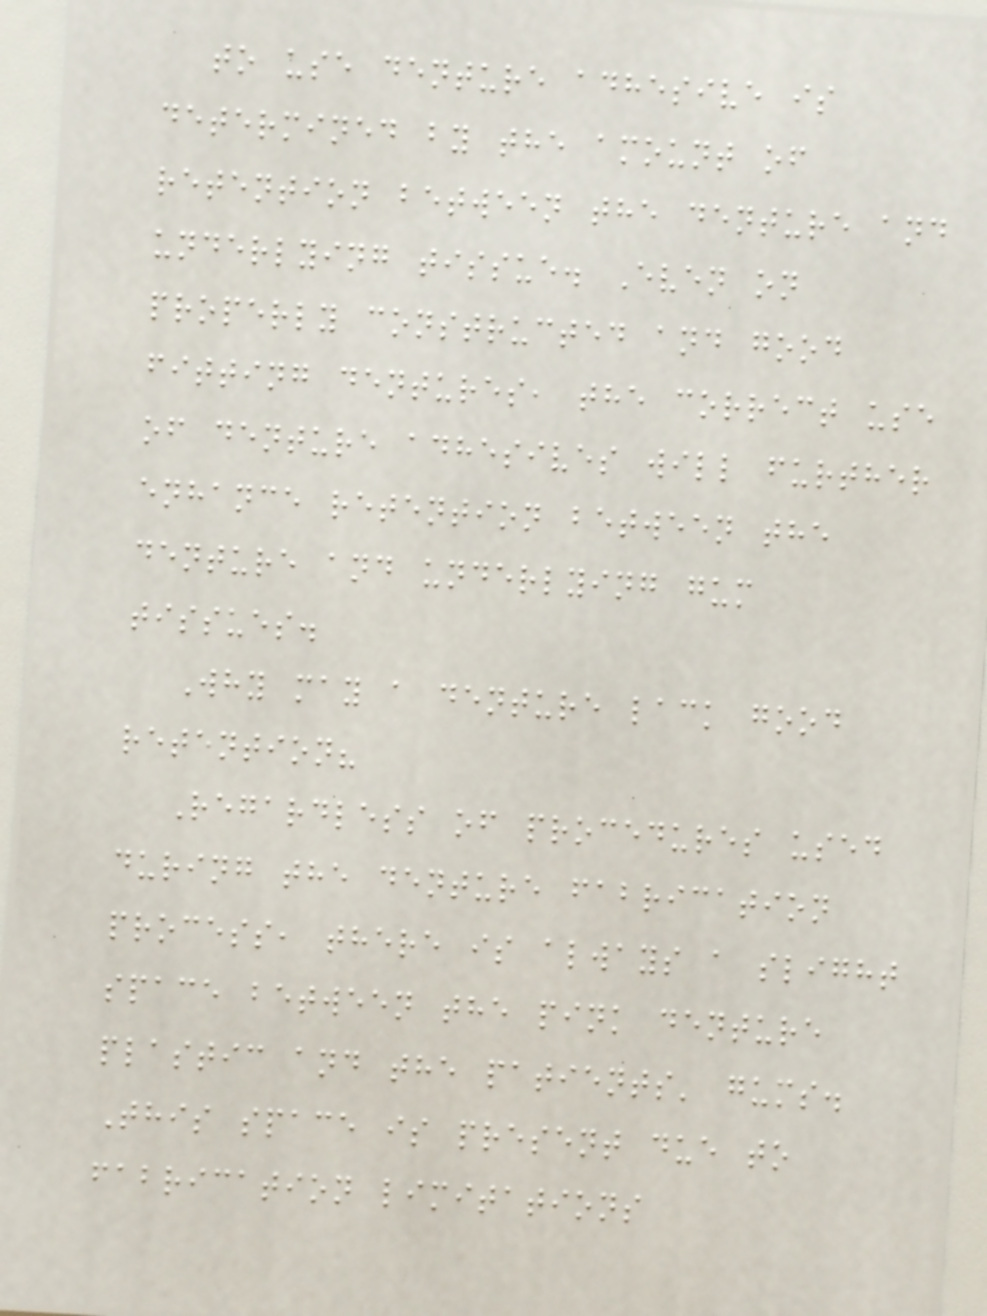to use denture adhesive is
determined by the amount of
retention between the denture and
underlying tissue. Even on
properly constructed and good
fitting dentures, the correct use
of denture adhesives will further
enhance retention between the
denture and underlying gum
tissues.
Why may a denture lack good
retention?
Regardless of procedures used
during the denture fabrication
process, there is always a slight
space between the pink denture
plastic and the patients' gums.
This space is present due to
fabrication limitations
